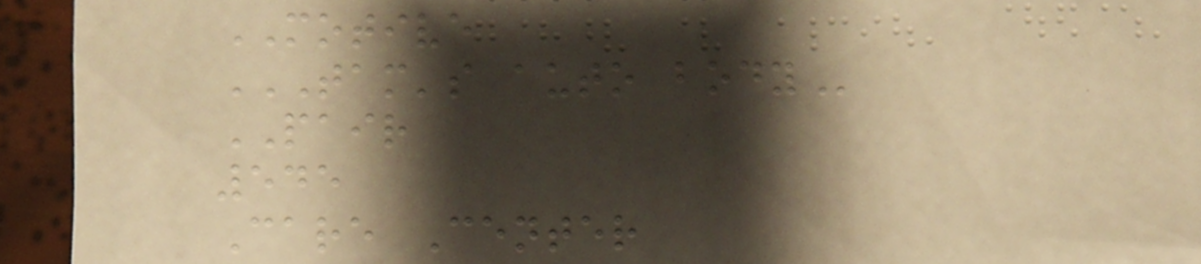MOTIVE
TAM'S AUTO BODY
PAIR
545
Care Center
